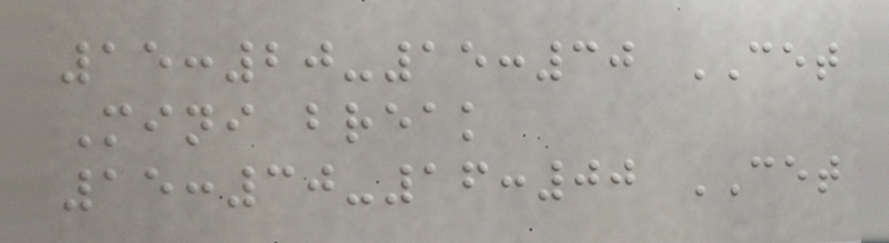15:20-15:30 CET
Mini break
15:30-16:00 CET
